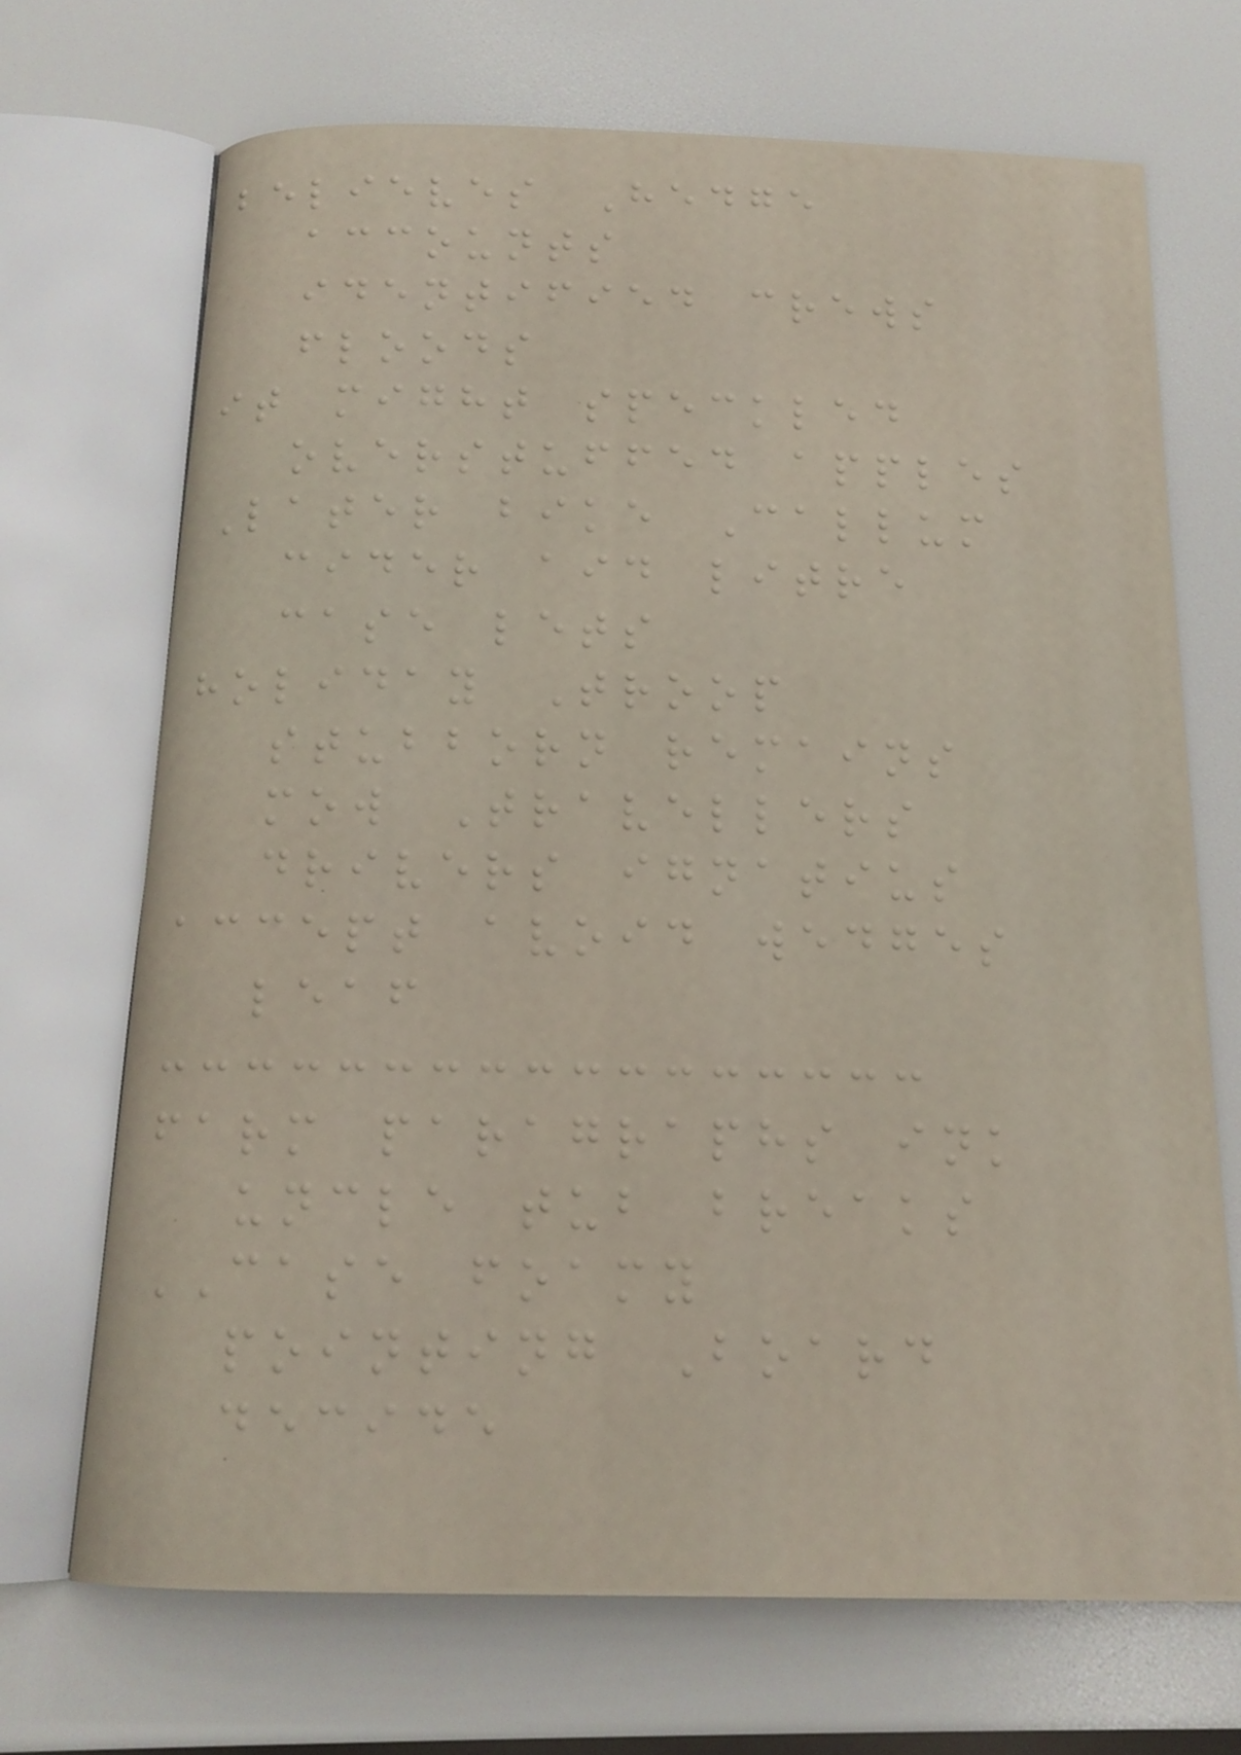believes Hedge
accounts
identified crews
floods
it might speckled
overstuffed apples
Later bike Callum
cider aid litre
case lets
holiday Troop
stubborn remains
mow Travellers
drivers ignatius
accept avoid wedges
leaf
farm paragraphs ink
uncle tub breaks
CASE foamy
pointing Board
decide
